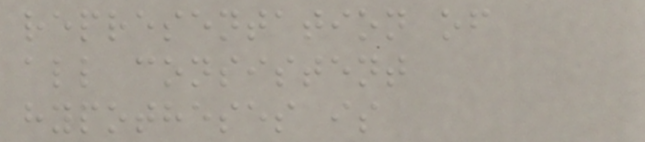representation of
all consistent
hypotheses is
